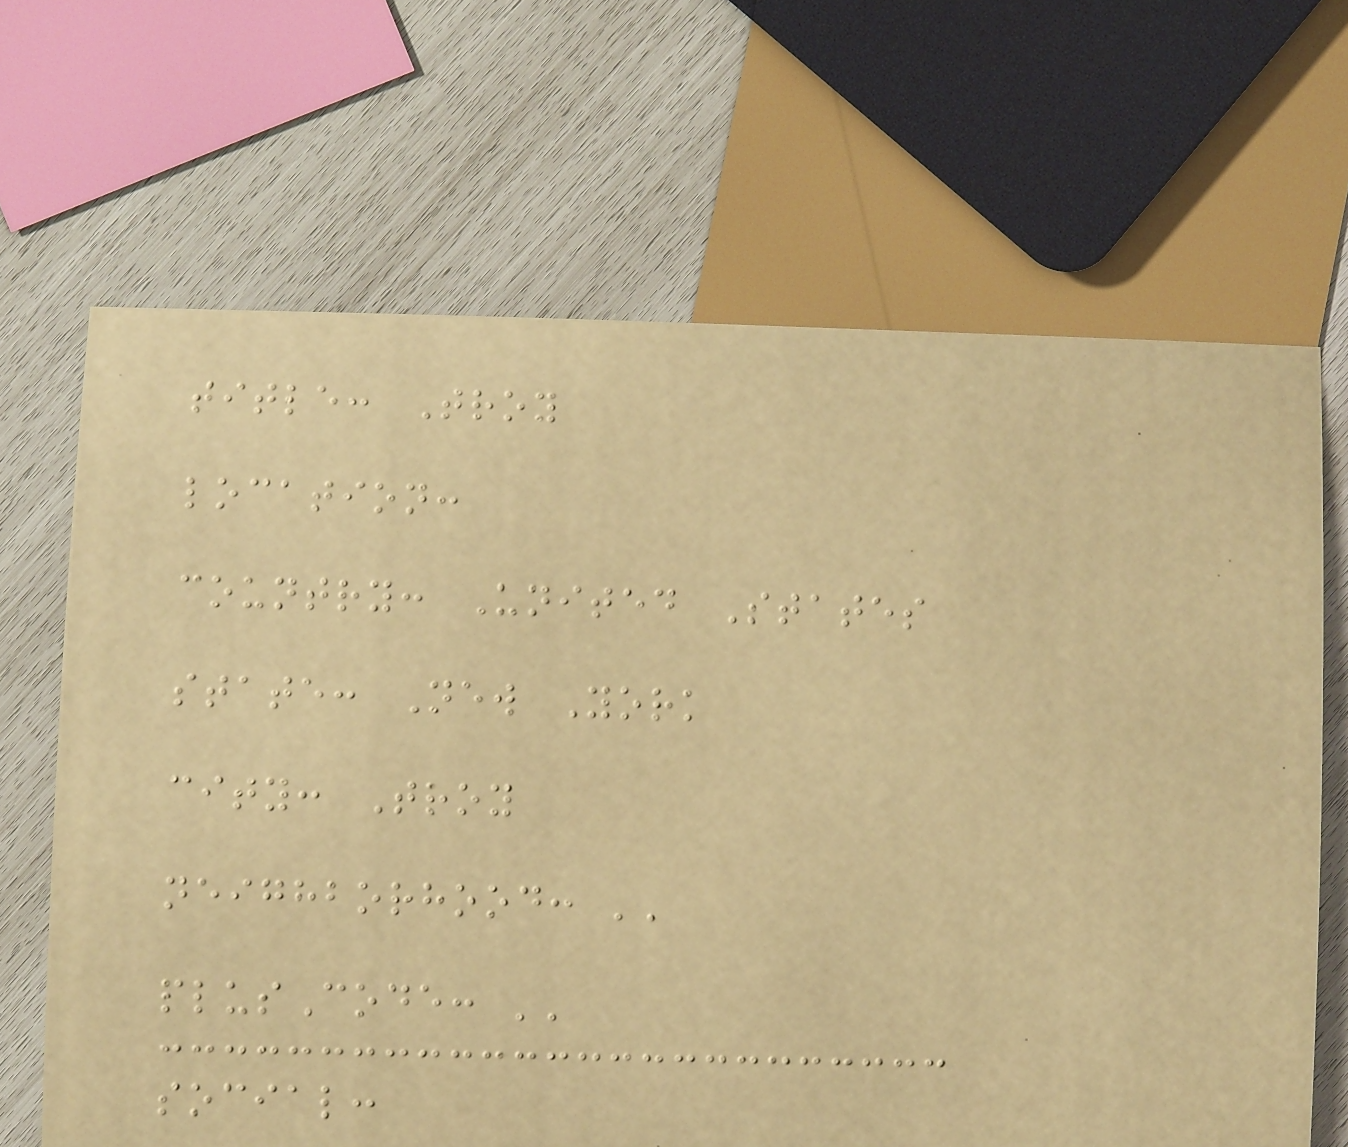title: Troy
location:
country: United States
state: New York
city: Troy
neighborhood: ''
plusCode: ''
social:
